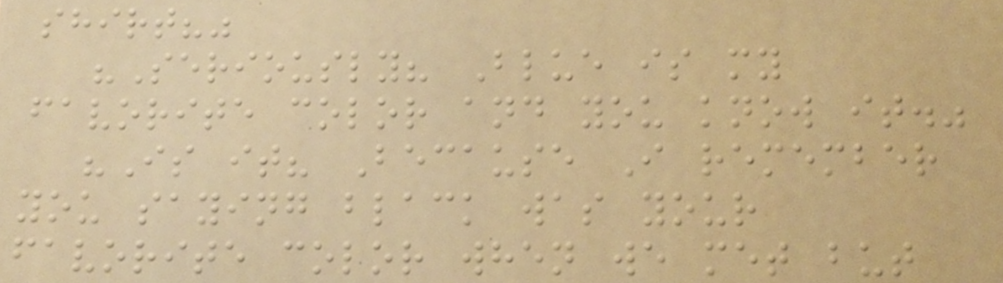shirt?"
"Seriously? Blue is my
favorite color and you know it."
"Is it? Because I remember
you saying black was your
favorite color when we met but
